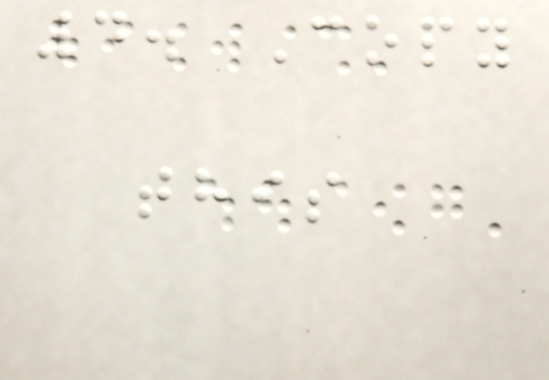4. Copy
this
